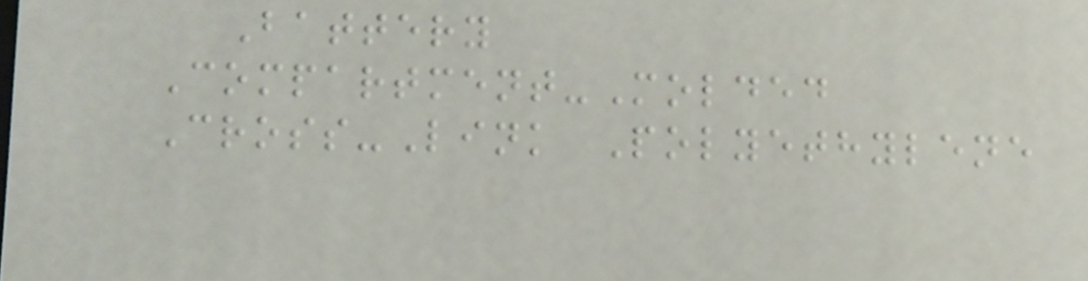Battery
Compartment-Molded
Cross-Link Polyethylene
